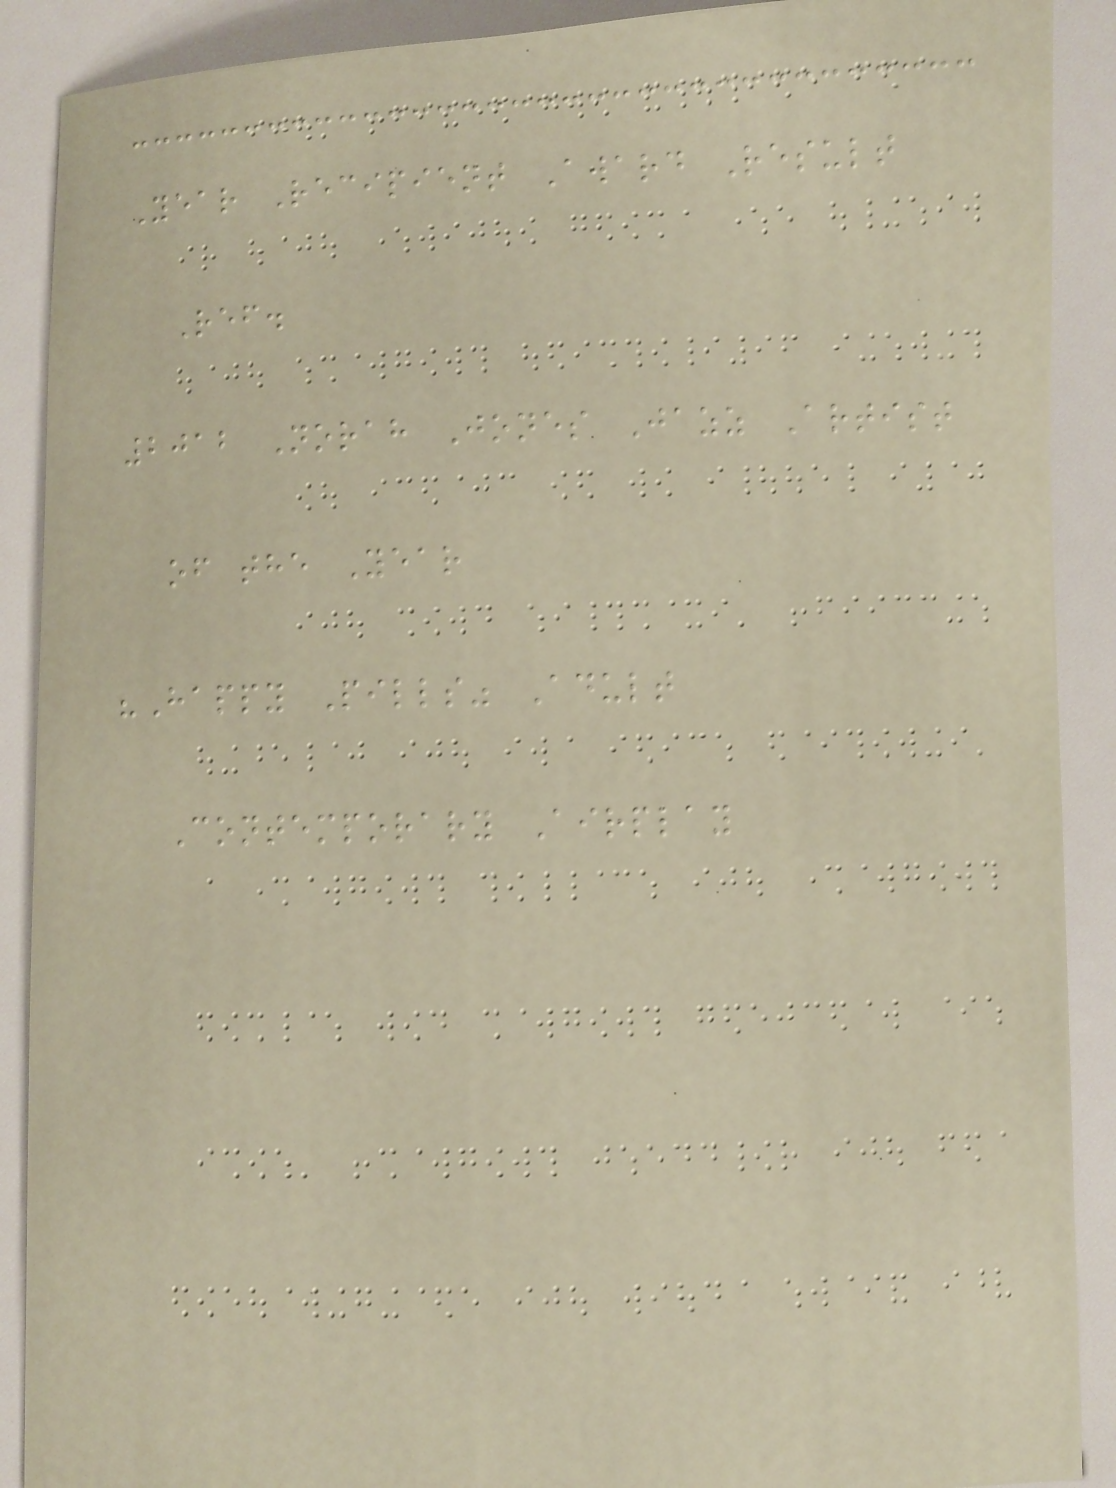Year Recipient Award Result
Ref.
2012 Norah Jones Jazz Artist
of the Year
"Happy Pills" Adult
Contemporary Airplay
